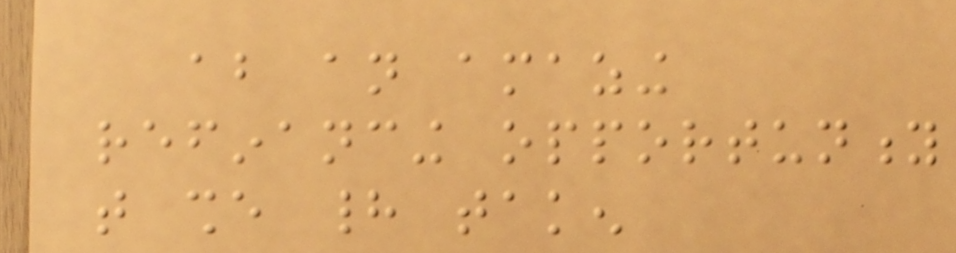about an amazing
refinancing opportunity
that she had taken
